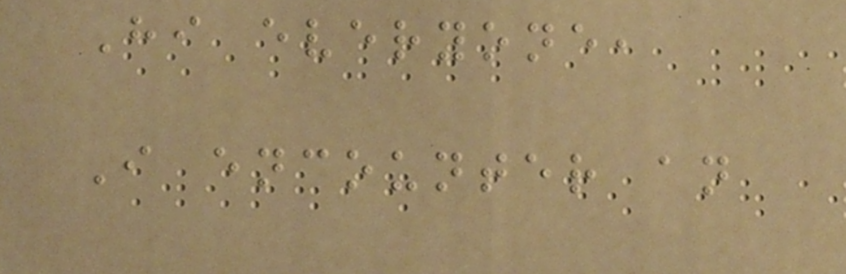Hi everyone,
I encounter an
